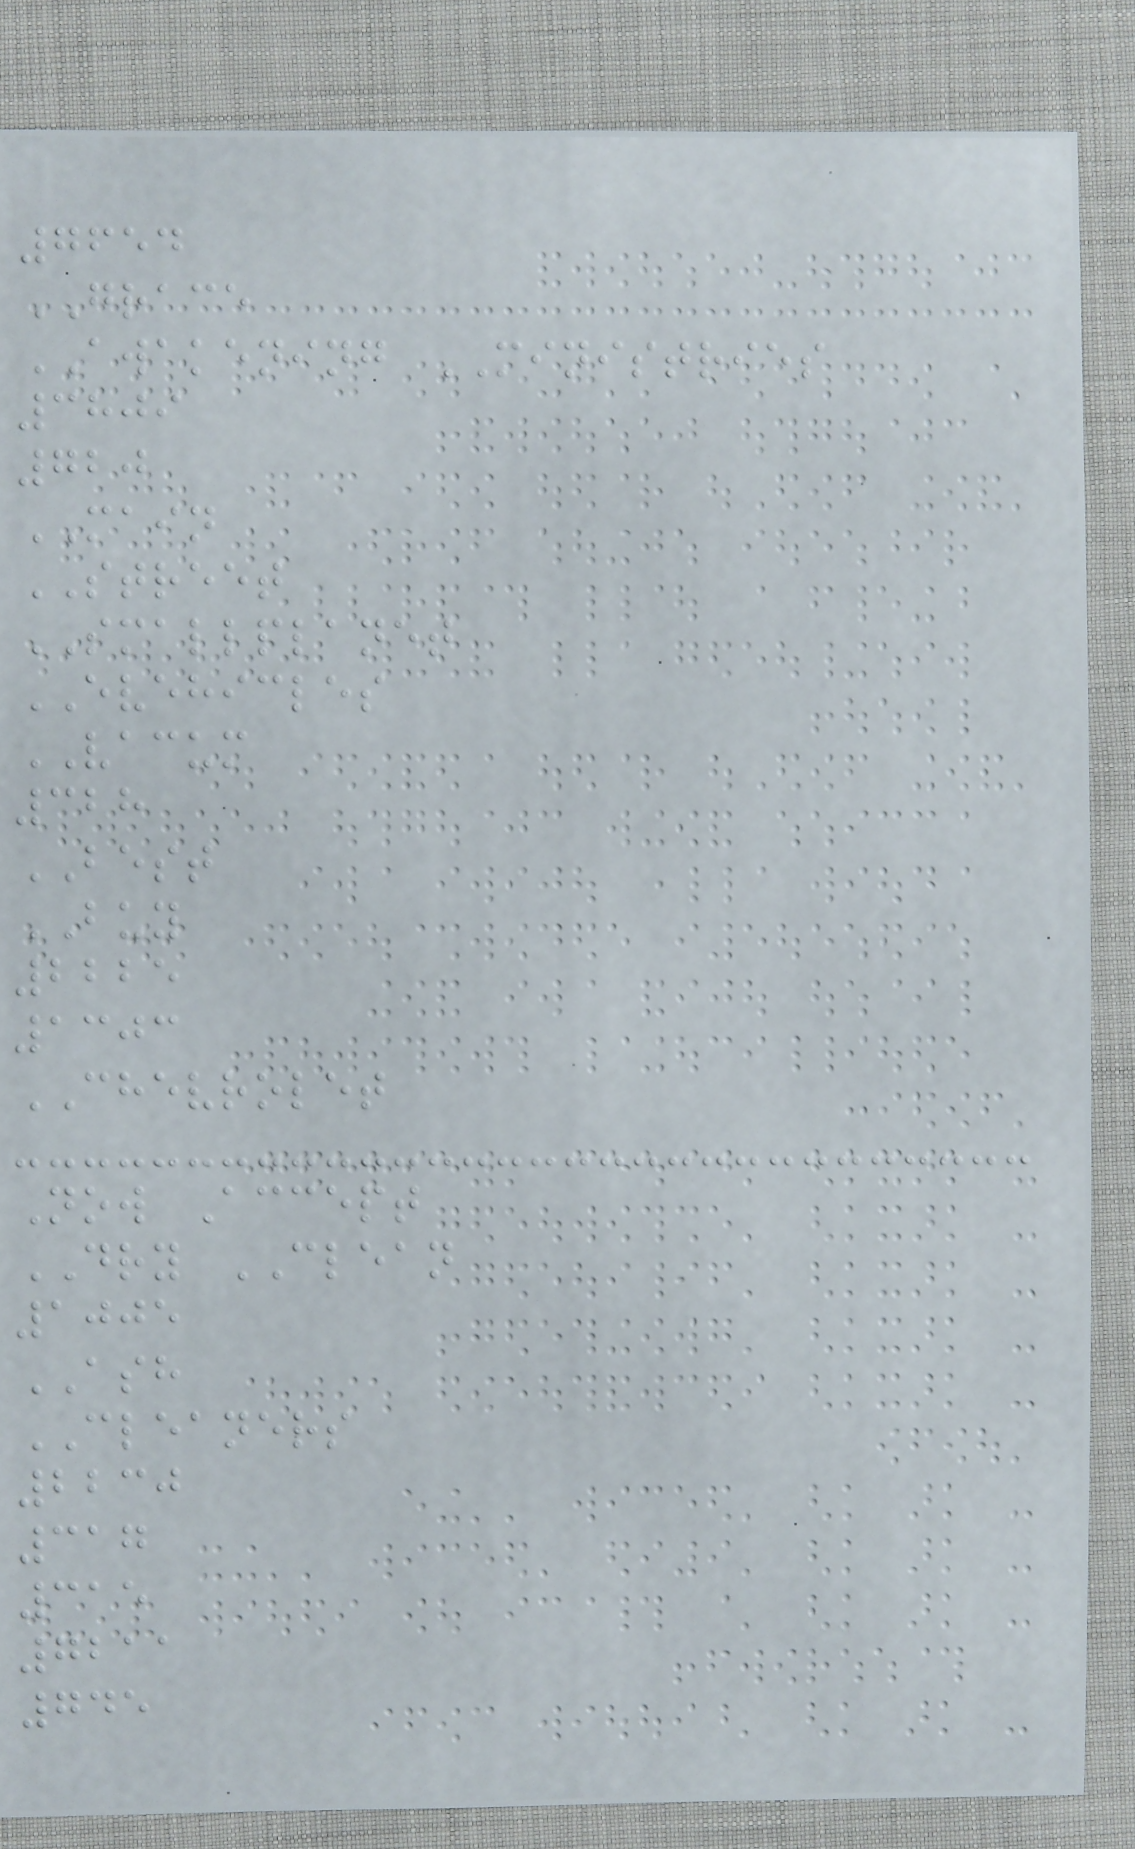7654
GRACE
AWAKENING MINISTRIES
3809
720
MAIN
STREET
SMALLPLANET
EVEHICLES
VACUM
328
BEST
BUY
2225
1303
CHEVROLET
Now Accept
DRY CLEAN
1005
ASH
CLEANERS
2230
317
315
7211
745
